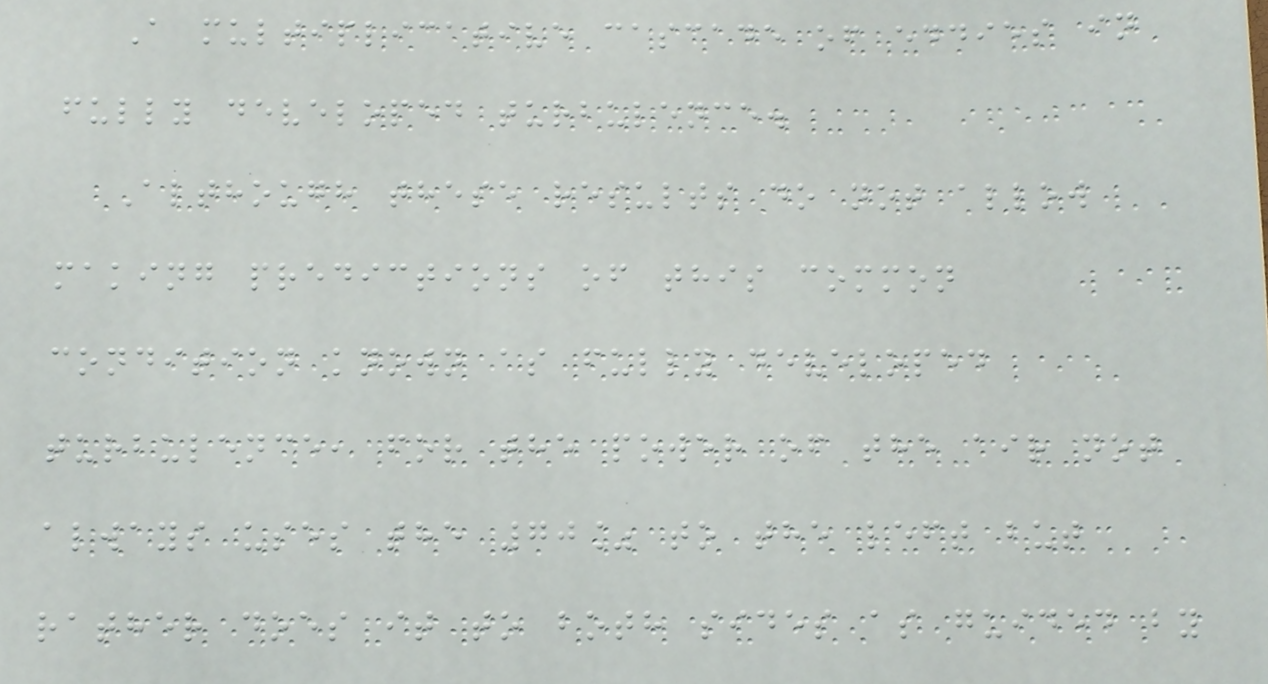A multiplicative cascade of eddies in
fully developed turbulence.
Although these results do not allow
making predictions of this common
condition known as fully developed
turbulence, for the power of the air not
always uses the 70% to the left but
rather does it to both sides as guided by
